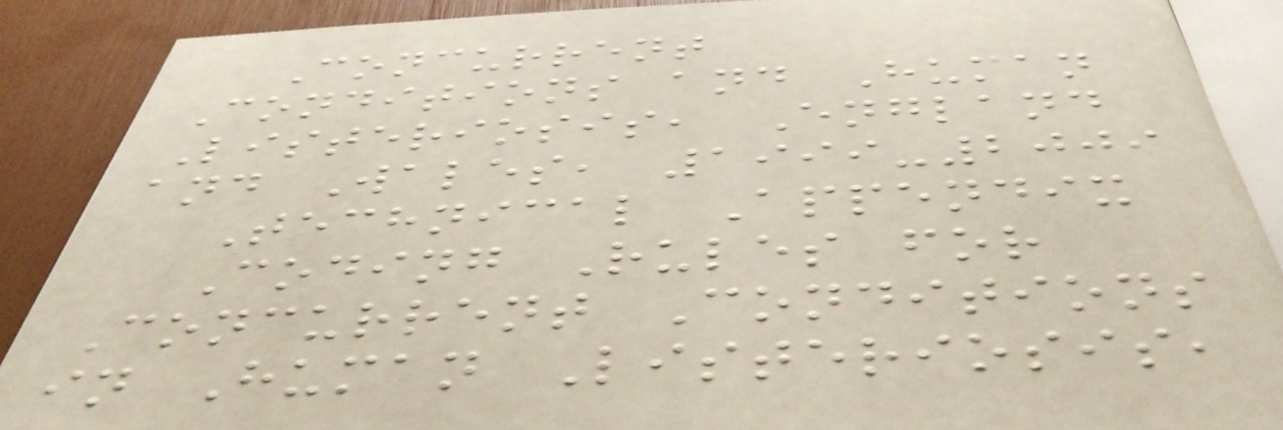Concurrent
Conditions and Human
Listeriosis, England
and Wales, 1999-2009
Technical Appendix
Coding Rules for
Concurrent Conditions
in Human Listeriosis,
